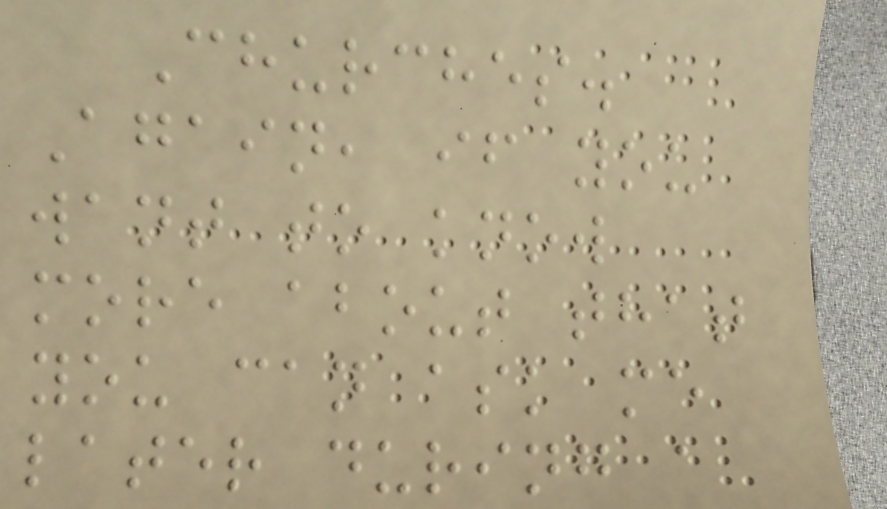Churches.
Again, if you
want to know
more about that
you can ask me
later during a
